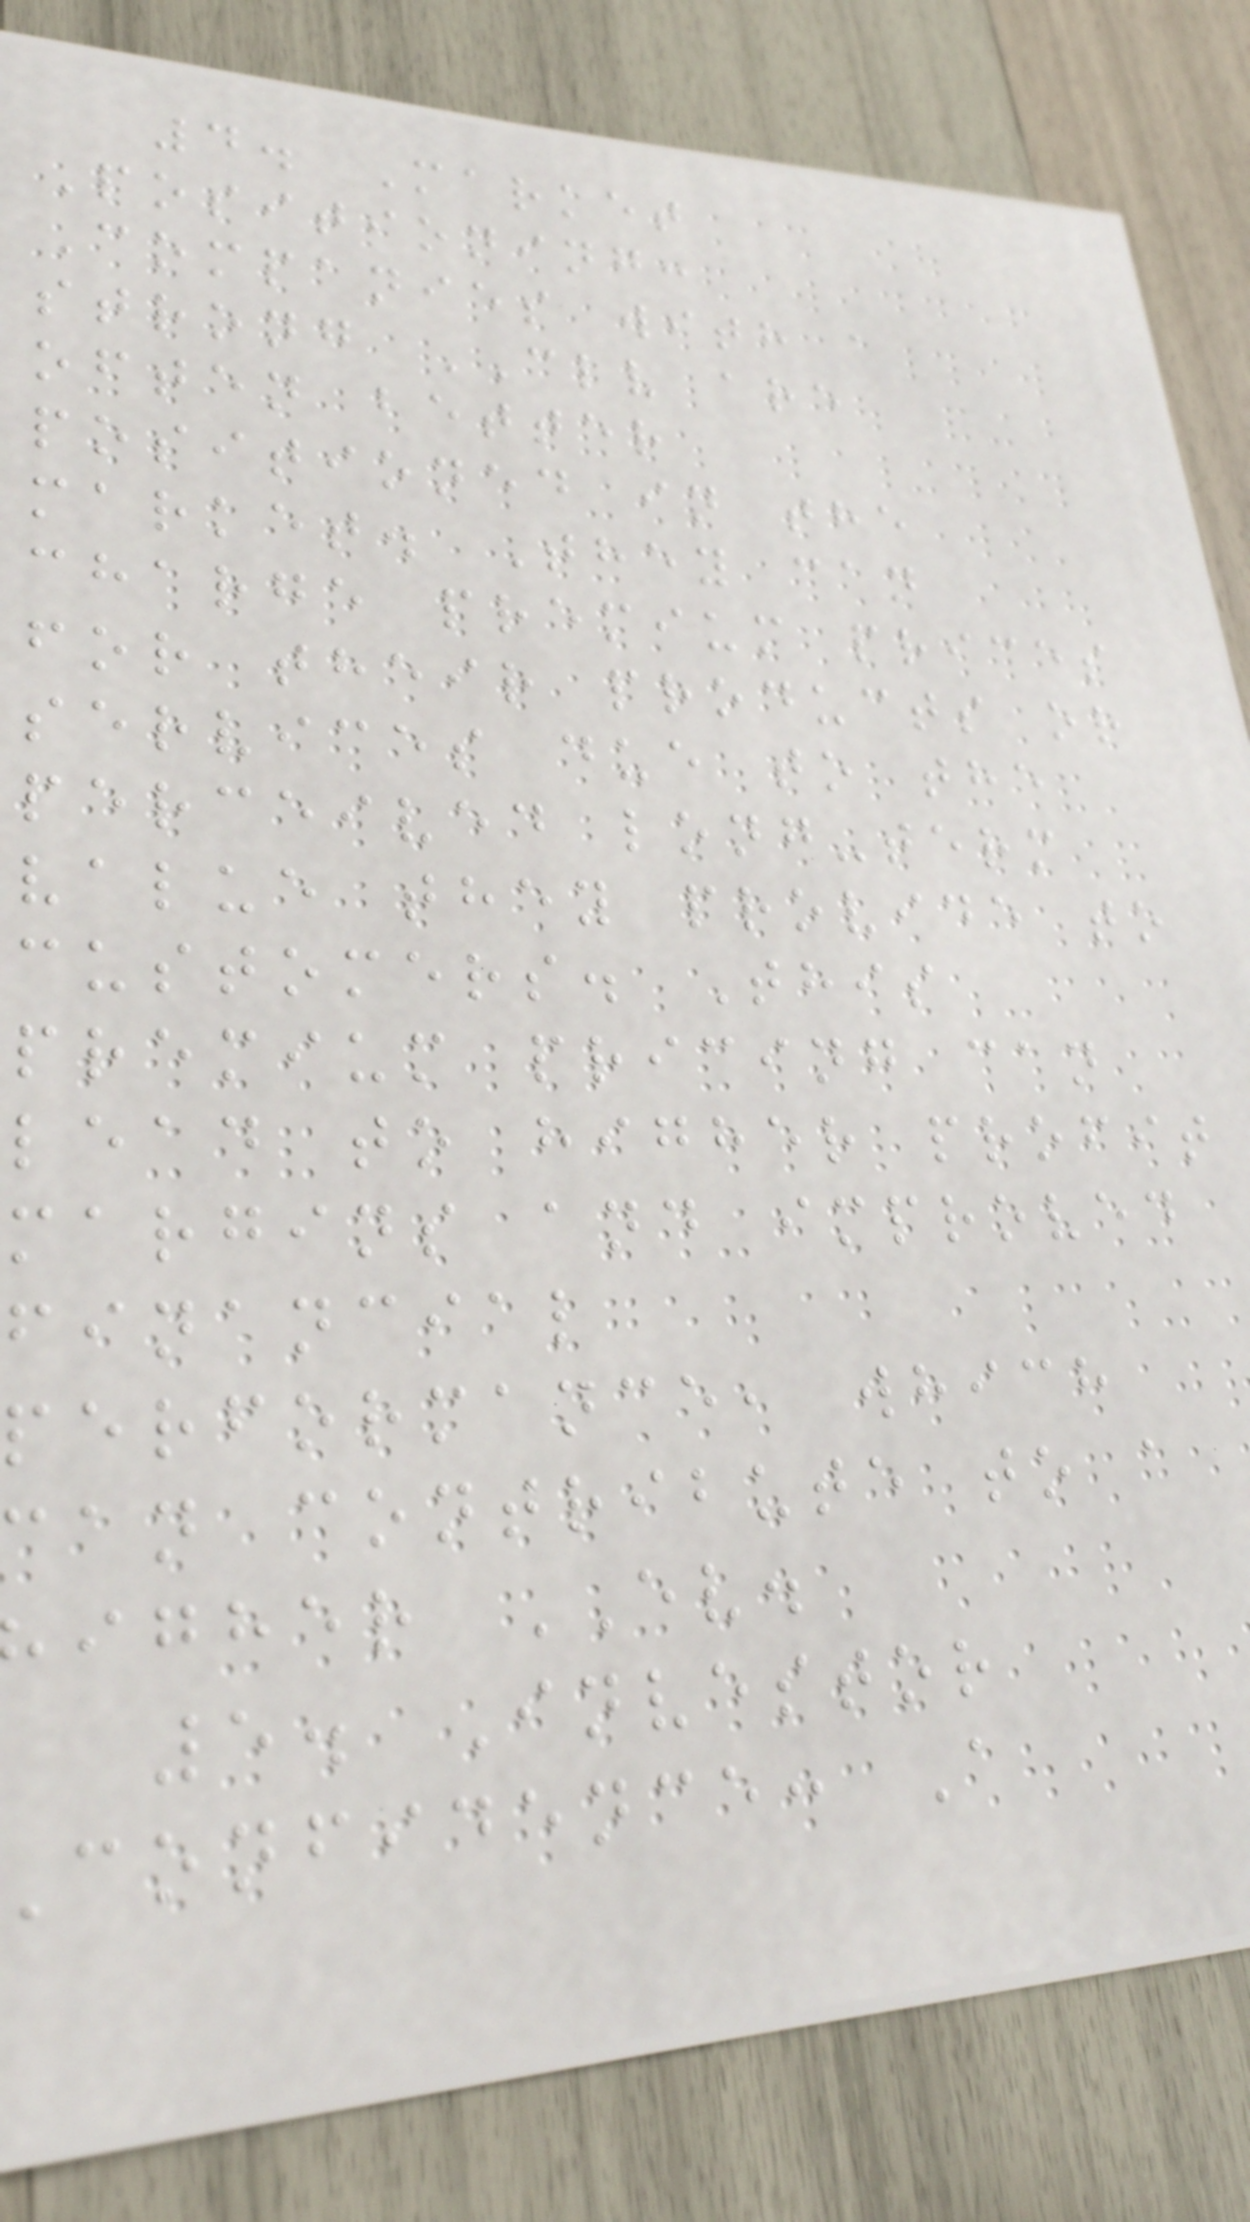4. Market
Positioning:
Companies with a
strong CLV are
often better
positioned in the
market. They can
charge premium prices
for their products or
services due to the
perceived long-term
value they provide to
customers. This
premium pricing can
lead to higher profit
margins and improved
financial
performance, which
can contribute to a
igher EV.
5. Investor
confidence: A
